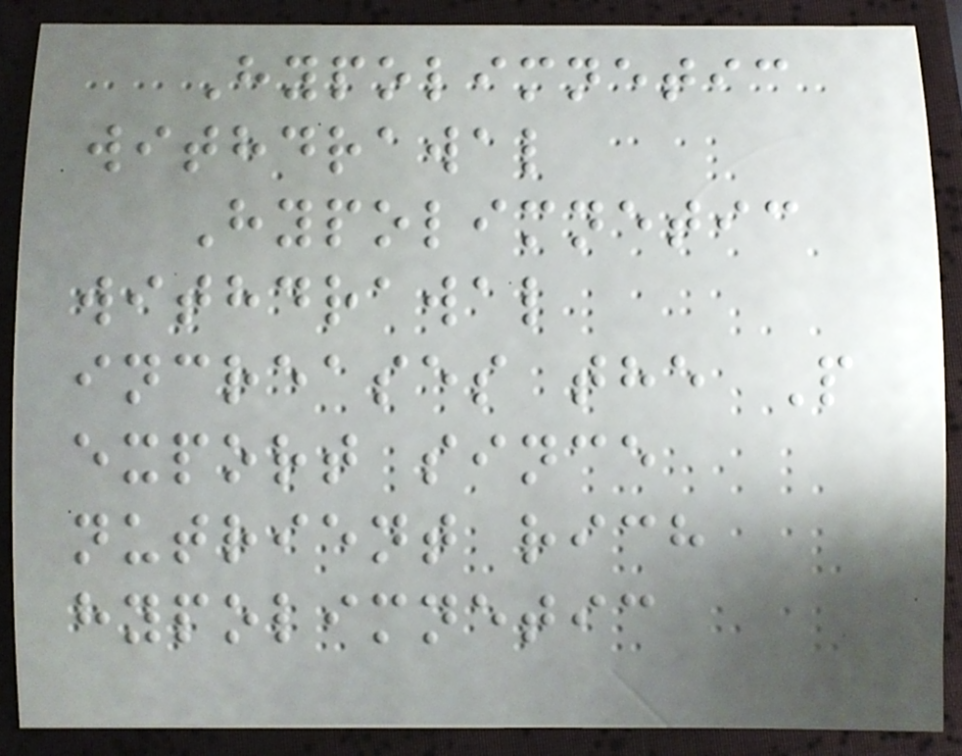Hypolimnetic
withdrawal
Hypolimnetic
withdrawal
increases the P
export since
nutrient rich
hypolimnetic
